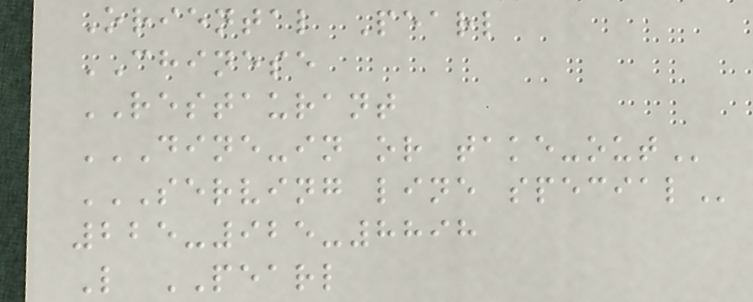Oriental Pearl
CHINESE
RESTAURANT
DINE-IN OR TAKE-OUT
SERVING LINE SPECIAL
225-925-8898
L PEARL
